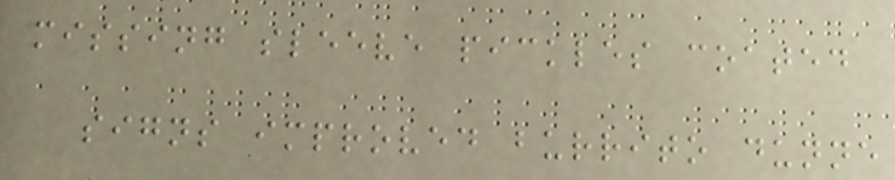missing sleeve pickles coated
signs improved burrito dunne
